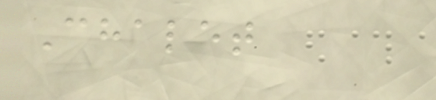Chalet
